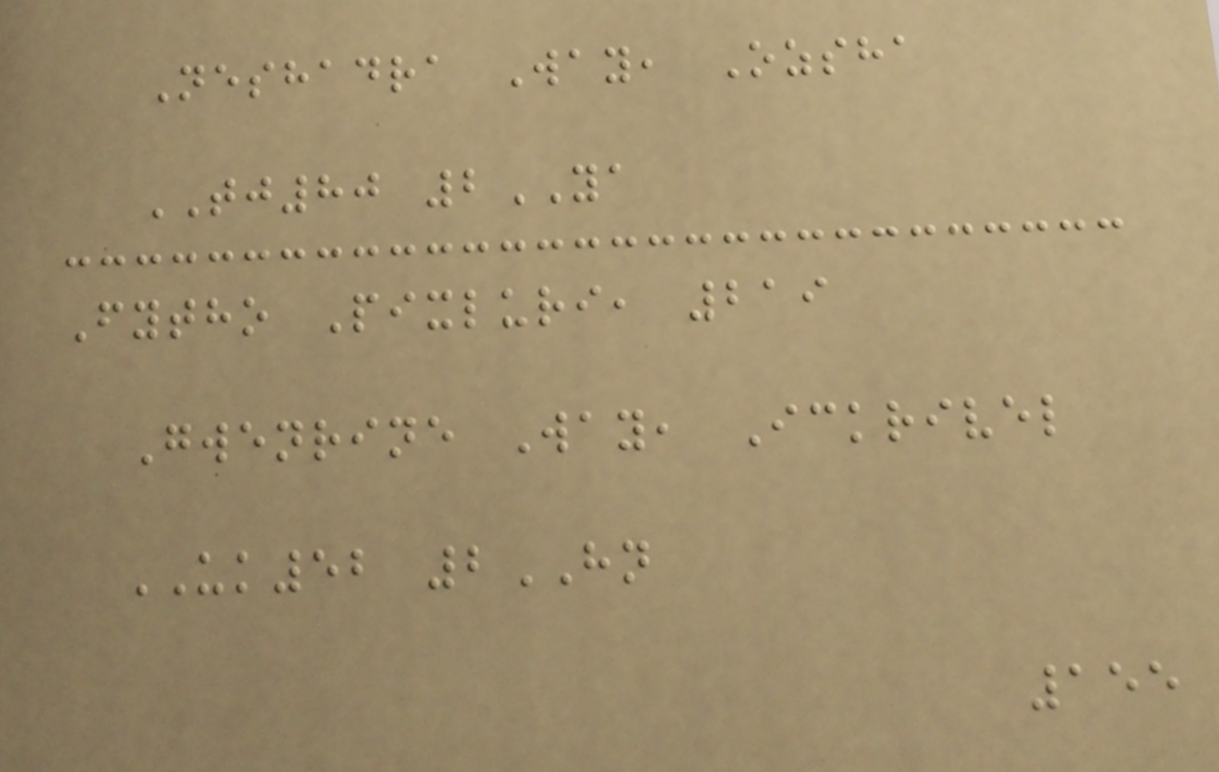Neshadra Way, Ozsha
TJ80 2YA
Fytho Pixluri, 219
Gwenrine Way, Ickrivel
UK52 2HN
155
